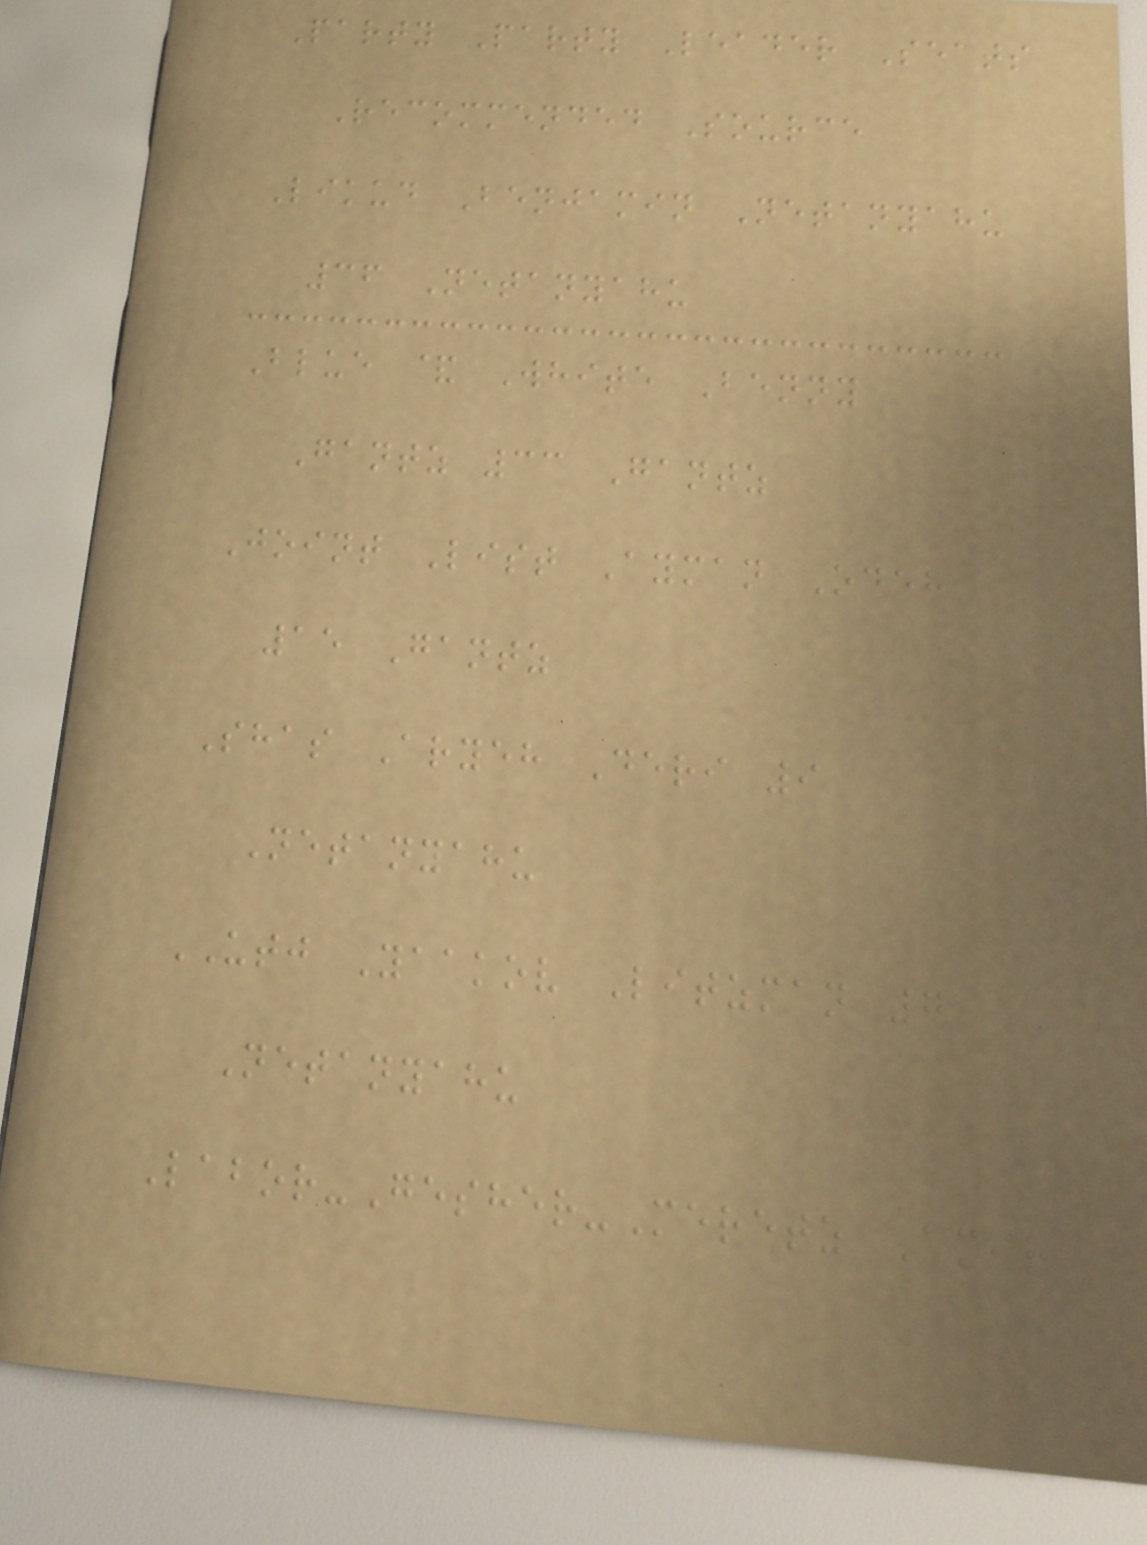Party Party Leader Seats
Recommended Source
Likud Benjamin Netanyahu
36 Netanyahu
Blue & White Benny
Gantz 33 Gantz
Joint List Ayman Odeh
15 Gantz
Shas Aryeh Deri 9
Netanyahu
UTJ Yaakov Litzman 7
Netanyahu
Labor-Gesher-Meretz Amir
